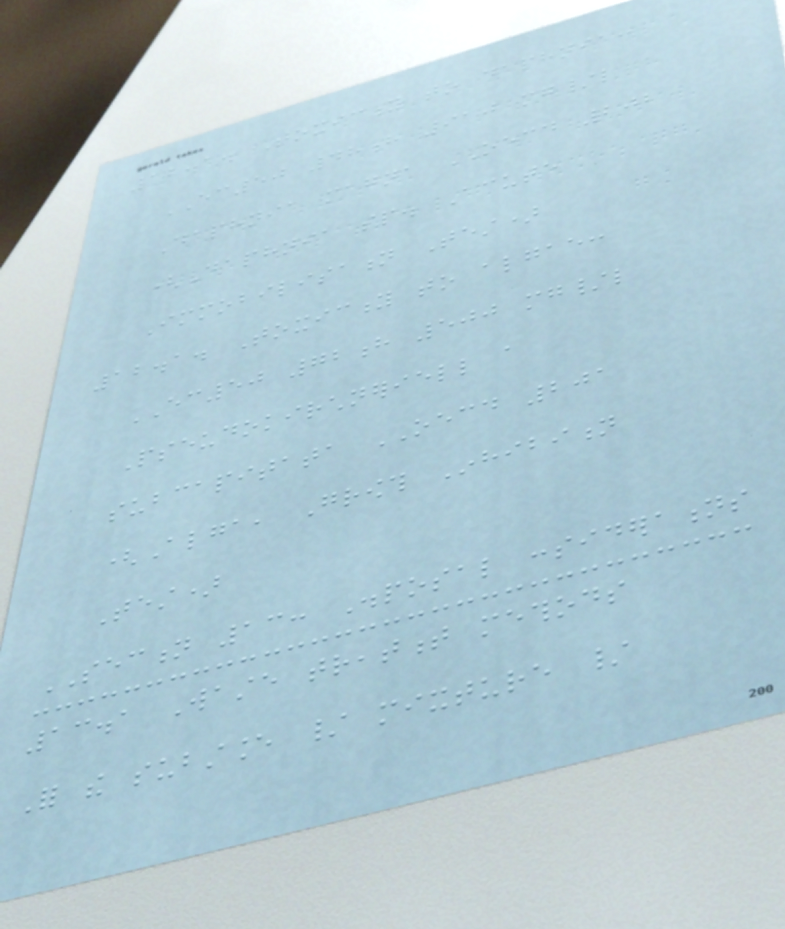12.1. Toxicity to daphnia:
EC50 48h 910 mg/l
Daphnia magna OECD 202
(Daphnia sp. Acute
Immobilisation Test)
12.1. Toxicity to algae:
EC50 72h 500 mg/l
Pseudokirchneriell a
subcapitata OECD 201
(Alga, Growth Inhibition
Test)
SECTION 13: Disposal considerations
13.1 Waste treatment methods
For the substance / mixture /
